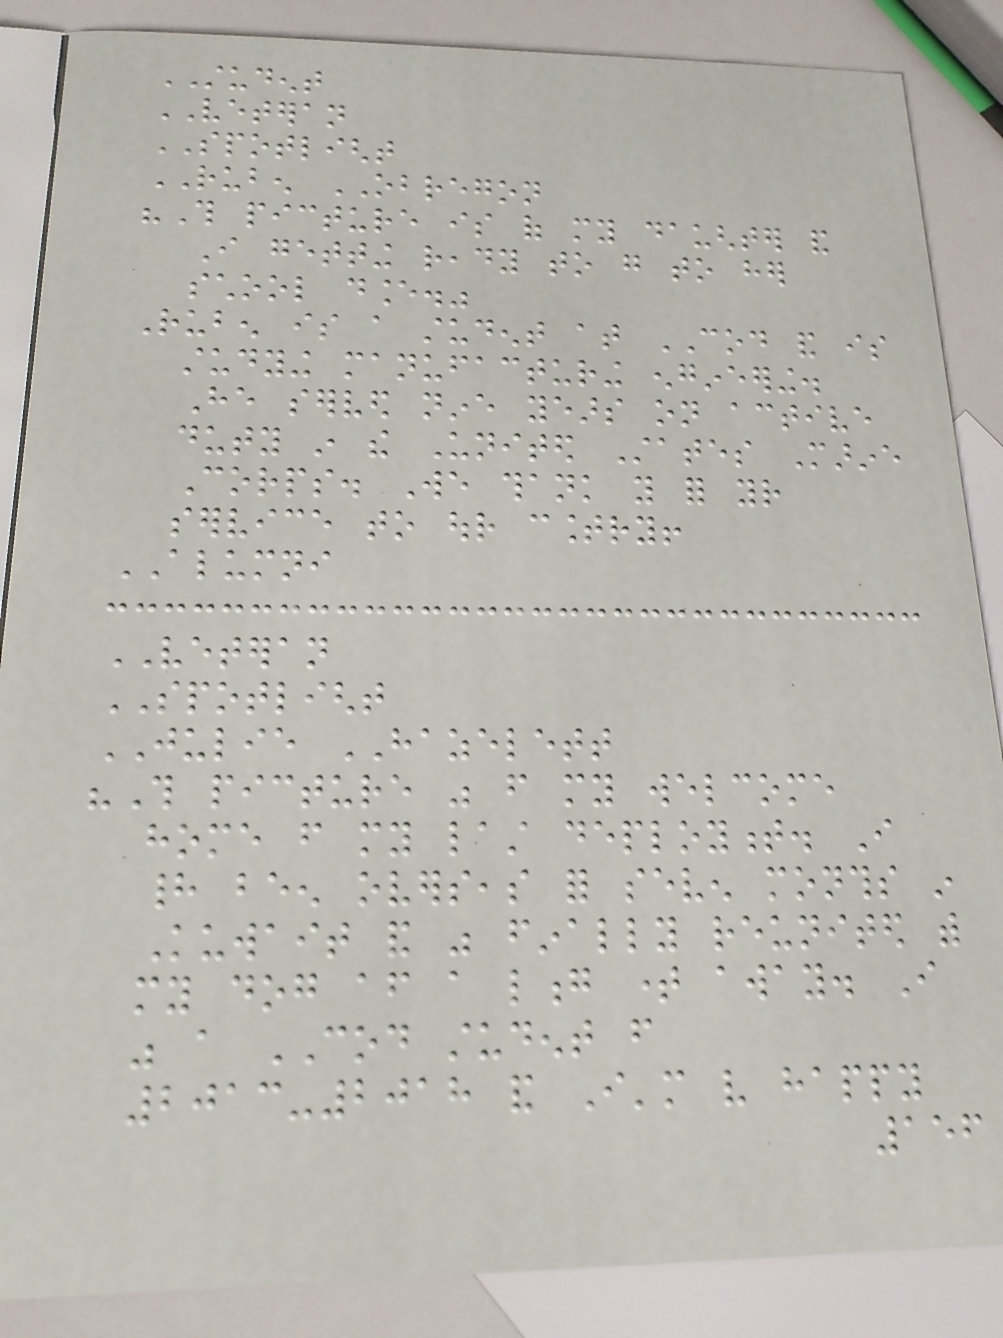STUDENT
VETERAN
SPOTLIGHT
RUBEN OBREGON
"This picture is of my daughter and
I getting ready to go to her
school dance."
Ruben is a student at COD and is
studying manufacturing engineering.
He served nine years on active
duty in the United States Marine
Corps. We thank you for your
service to our country!
ALUMNI
VETERAN
SPOTLIGHT
JULIE HAZELETT
"This picture was from my welcome
home from my last deployment. I
had been overseas for seven months in
Kuwait and was finally reunited with
my dog after a long time away. I
was a COD student from
2013-2018 and I'm very happy
156
